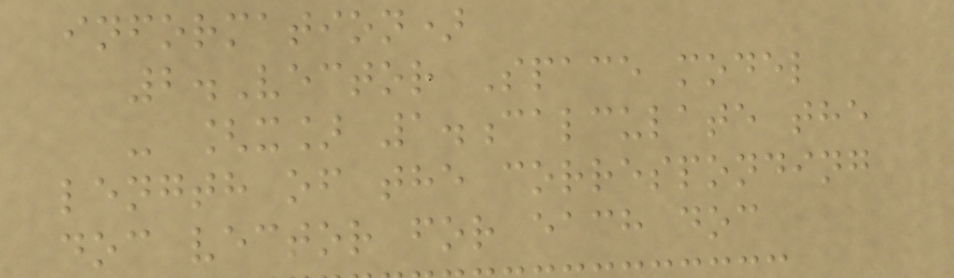information)
2.Vector Space model
- [x] 1.calculate the
length of the corresponding
doc vector for each doc
